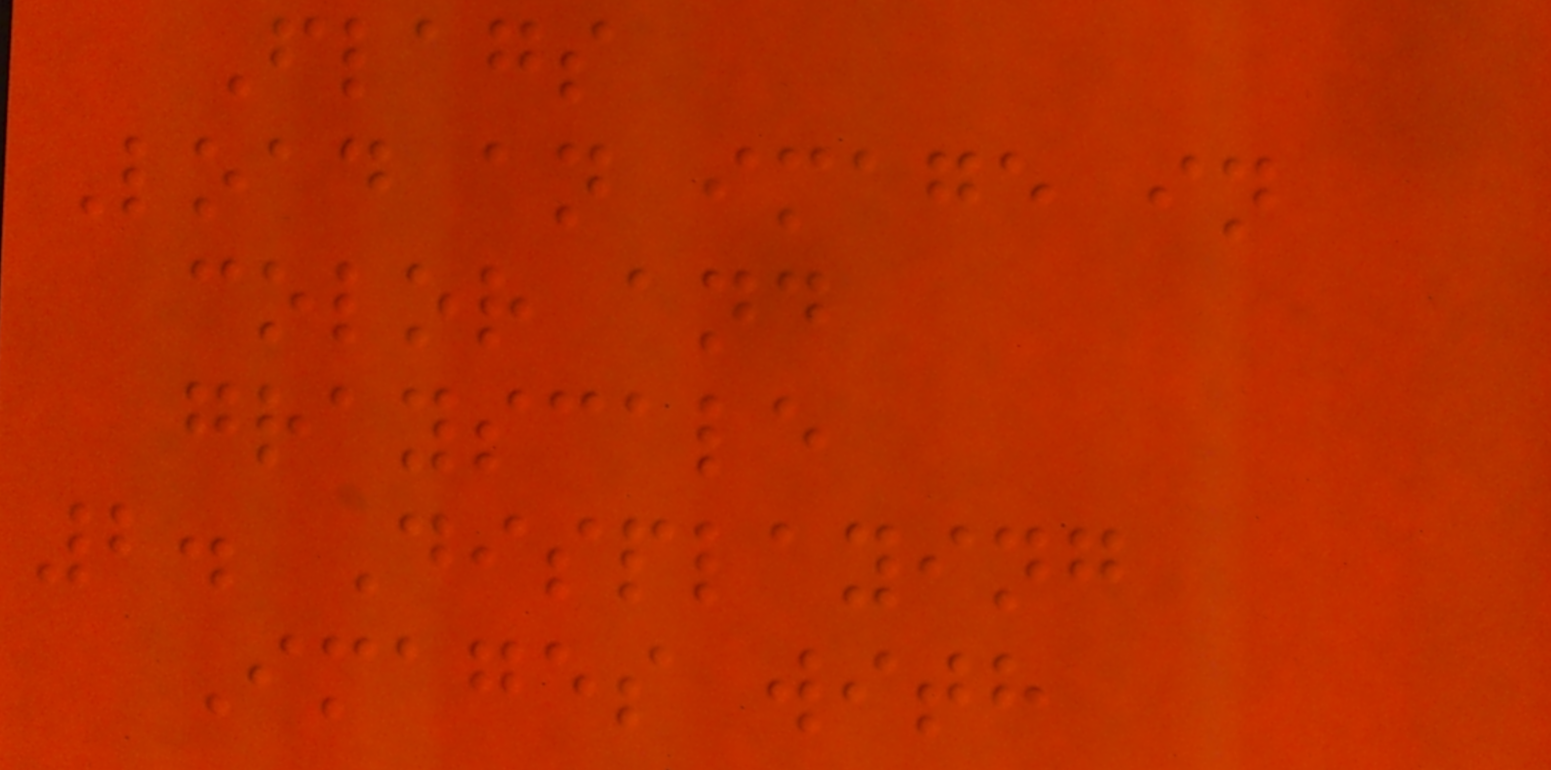Flags
Load an image in
color and
grayscale
2. Displaying
Images with
